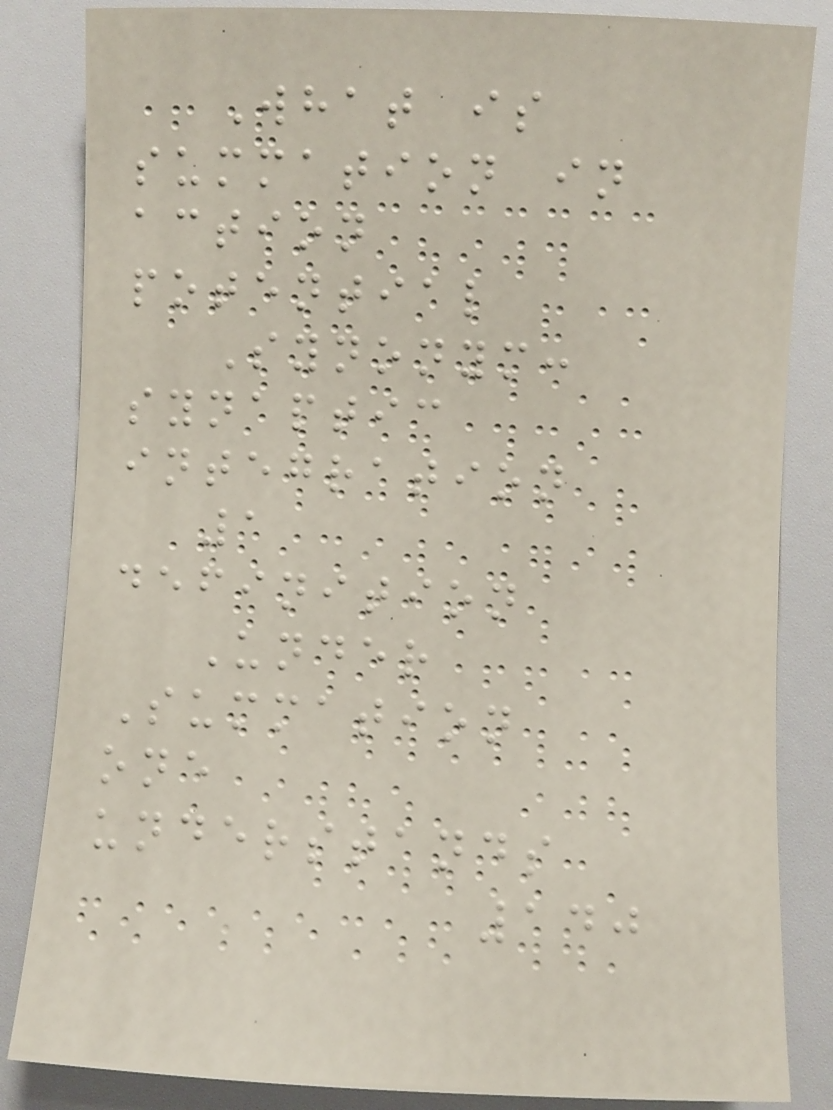What is
summation in
action
potential
Synonym:
synaptic
integration
1
definition
Under
Summation
one
understands
140
